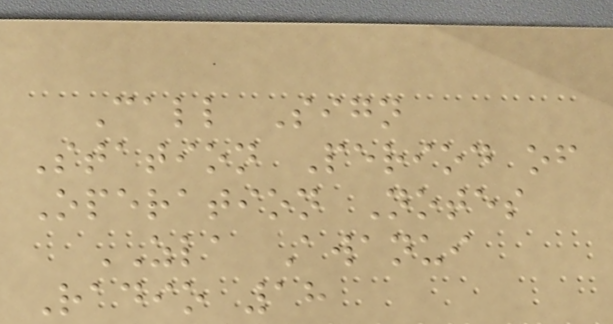Call Sign
Station Period of
Operation Notes
ZLA Awanui
Radio 18
